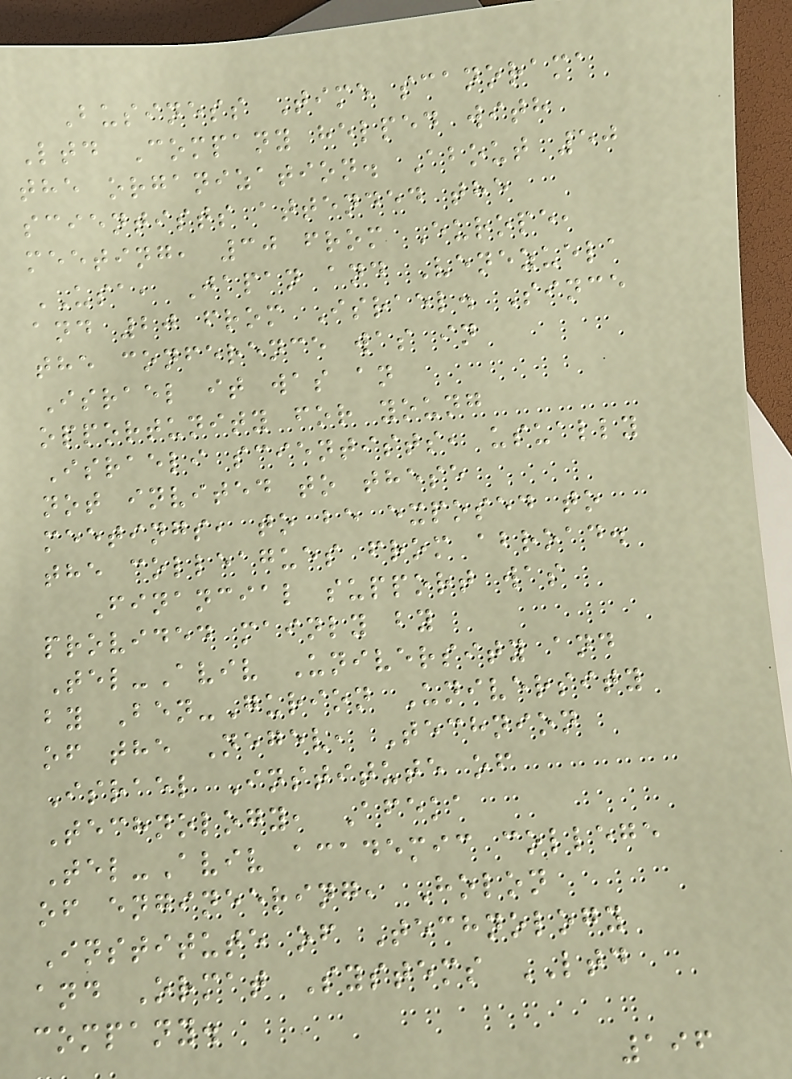Business Time scanorama
Ltd Company helped with
the organization. About 50
scientists attended the
meeting, 30 from Europe,
USA, Japan and Venezuela
and 20 from Israel. Since
the conference was in
Israel it was an
opportunity for young
Israeli scientists, usually
not invited to these
meetings, to be exposed to
the colleagues from abroad.
Financial support was
provided mainly by
Tel-Aviv University and
by Ben-Gurion University
of the Negev, Technion
Israel Institute of
Technology, Afeka
Tel-Aviv academic college
of engineering, Holon
Institute of Technology
and Ormat Systems LTD
company.
196
